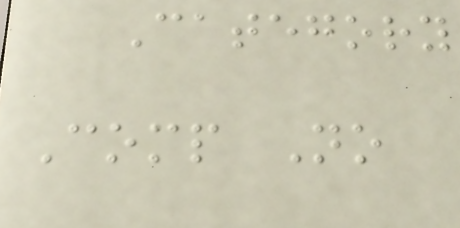Category
Comp No
